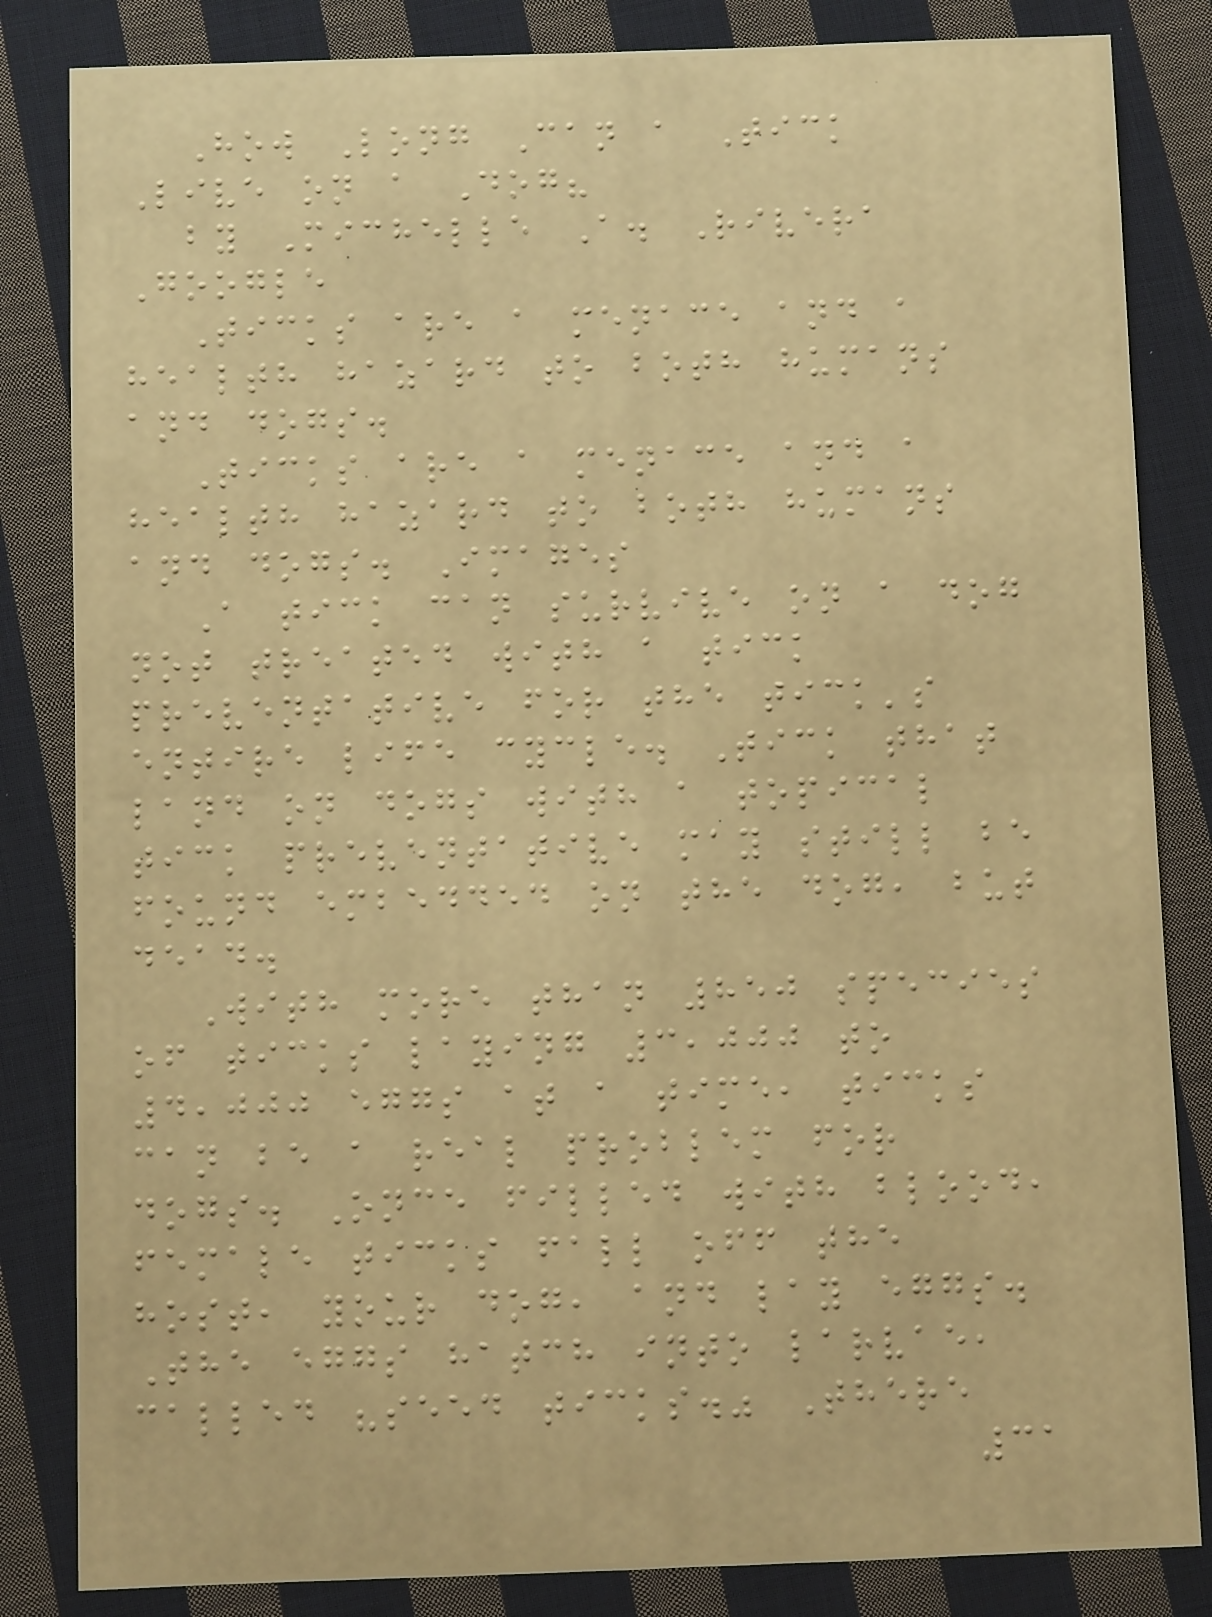How Long Can a Tick
Live on a Dog?
by Michelle A. Rivera
Google
Ticks are a menace and a
health hazard to both humans
and dogs.
Ticks are a menace and a
health hazard to both humans
and dogs. Images
A tick can survive on a dog
not treated with a tick
preventative for the tick's
entire life cycle. Tick that
land on dogs with a topical
tick preventative may still be
found embedded on the dog, but
dead.
With more than 850 species
of ticks laying 3,000 to
4,000 eggs at a time, ticks
can be a real problem for
dogs. Once filled with blood,
female ticks fall off the
host, your dog, and lay eggs.
The eggs hatch into larvae,
called "seed ticks." There
31
